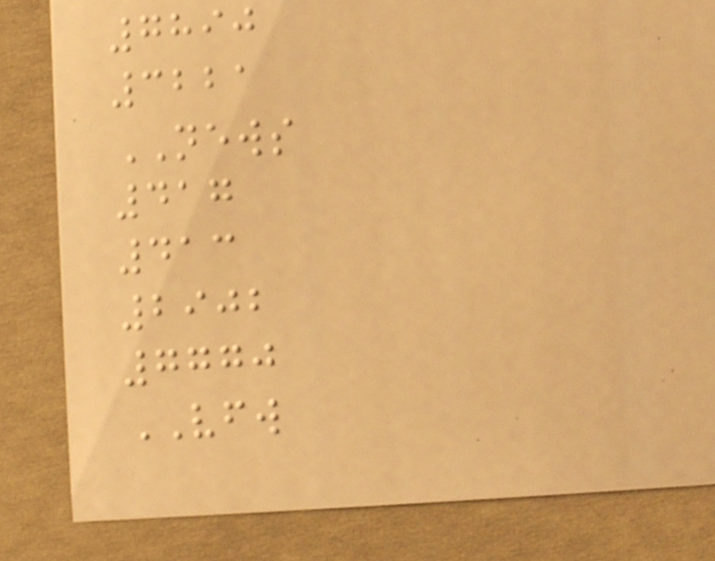7890
3221
NEWS
417
413
2902
7770
VFW
